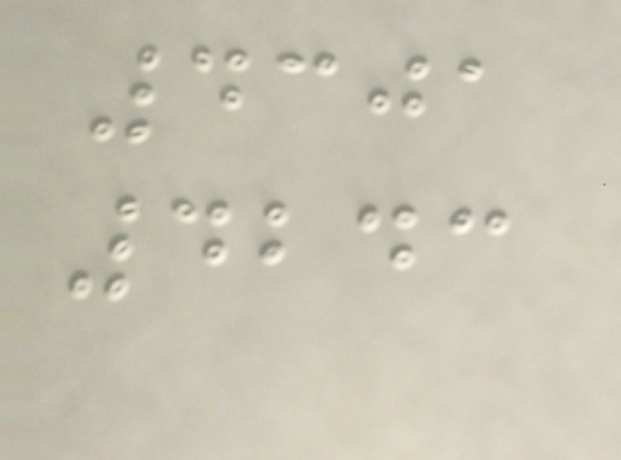4301
4243
